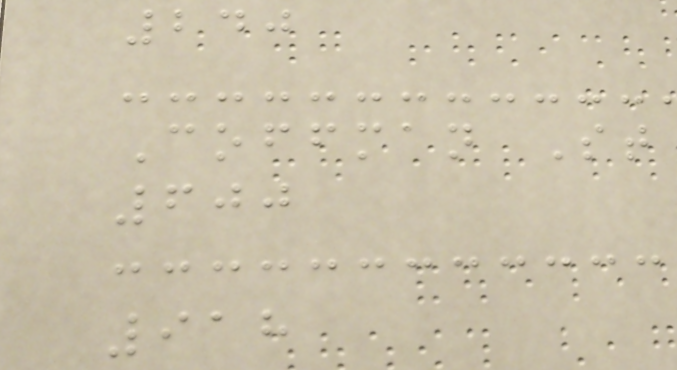240
Coffman St
600
918
